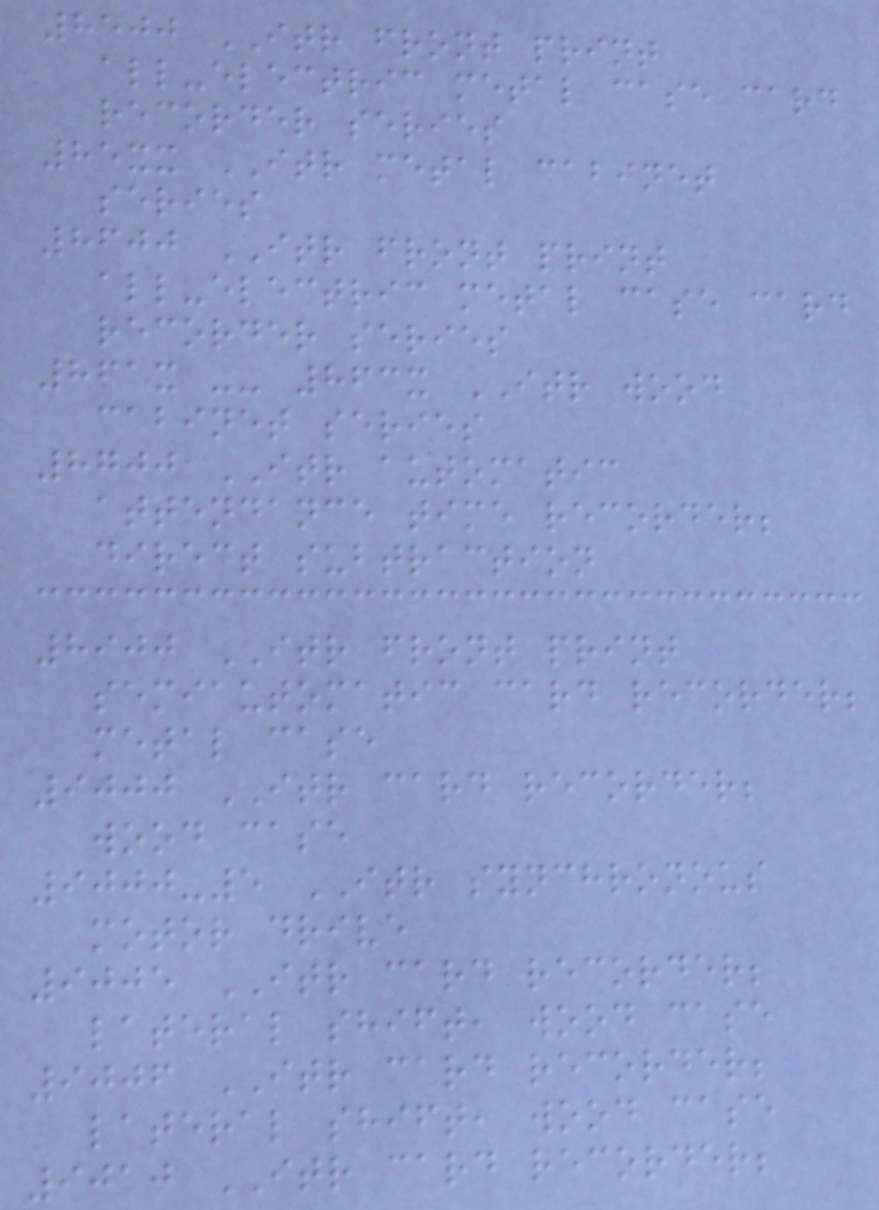8500 ITR front print
all-electric metal case card
recorder series
85xx ITR metal cabinet
series
8600 ITR front print
all-electric metal case card
recorder series
861x -- 863x ITR wood
cabinet series
8700 ITR automatic
attendance time recorder;
direct subtraction
8900 ITR front print
semiautomatic card recorder;
metal case
9000 ITR card recorder;
wood case
9000-5 ITR synchronous
motor drive
9005 ITR card recorder;
lateral shift, wood case
9006 ITR card recorder;
lateral shift, wood case
9010 ITR card recorder;
